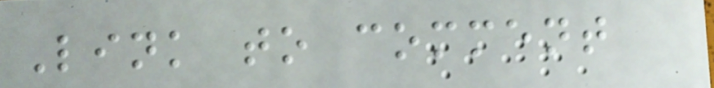Link to comment
